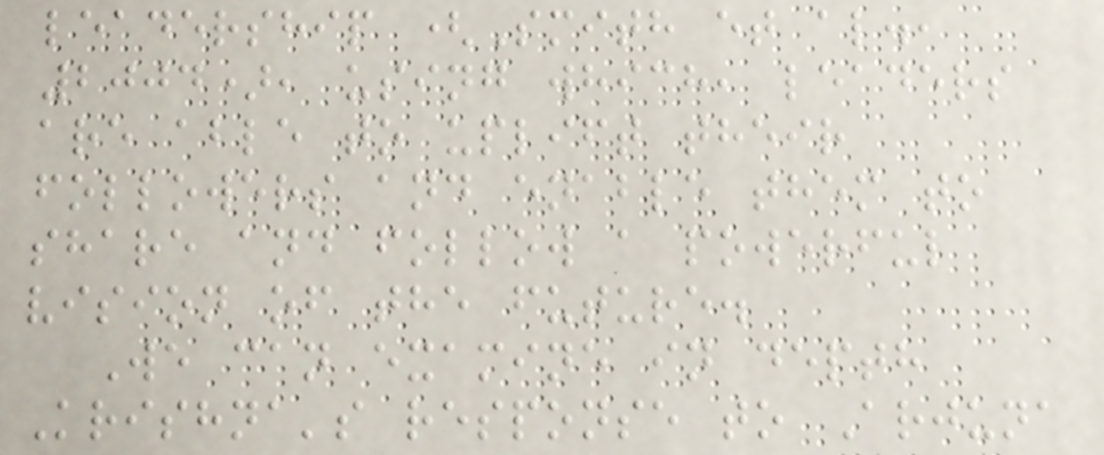leadership (Smith et al.,
2004), using which, leaders
are able to uplift their
followers and enable them to
share and follow a powerful
vision of the future.
We can examine in depth
Krishna's response to Arjuna
